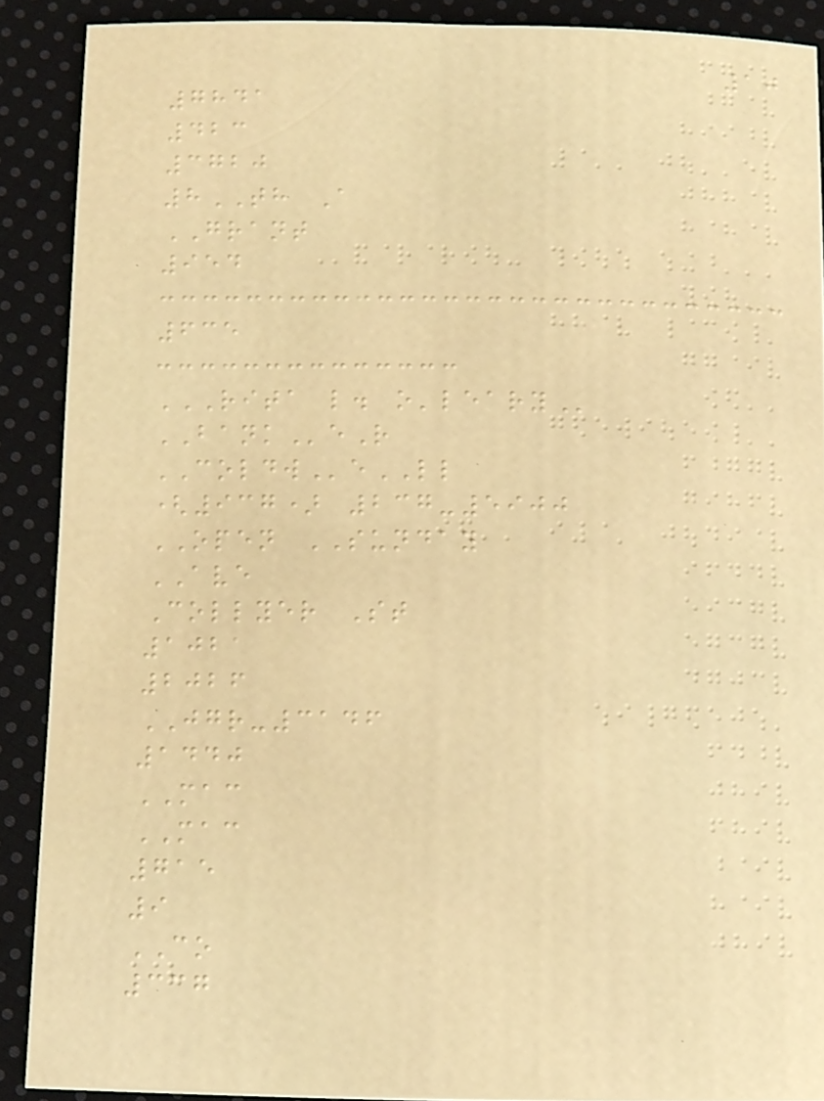10
7841
423
3720
8TH A
GRANT
954
635
RITA L. O'LEARY
BANKeR
COLDWeLL
(937) 237-5900
OPEN SUNDAY
AVE
Collyer St
1021
2026
JGR-3146
1440
MAC
MAC
715
9
CO
337
